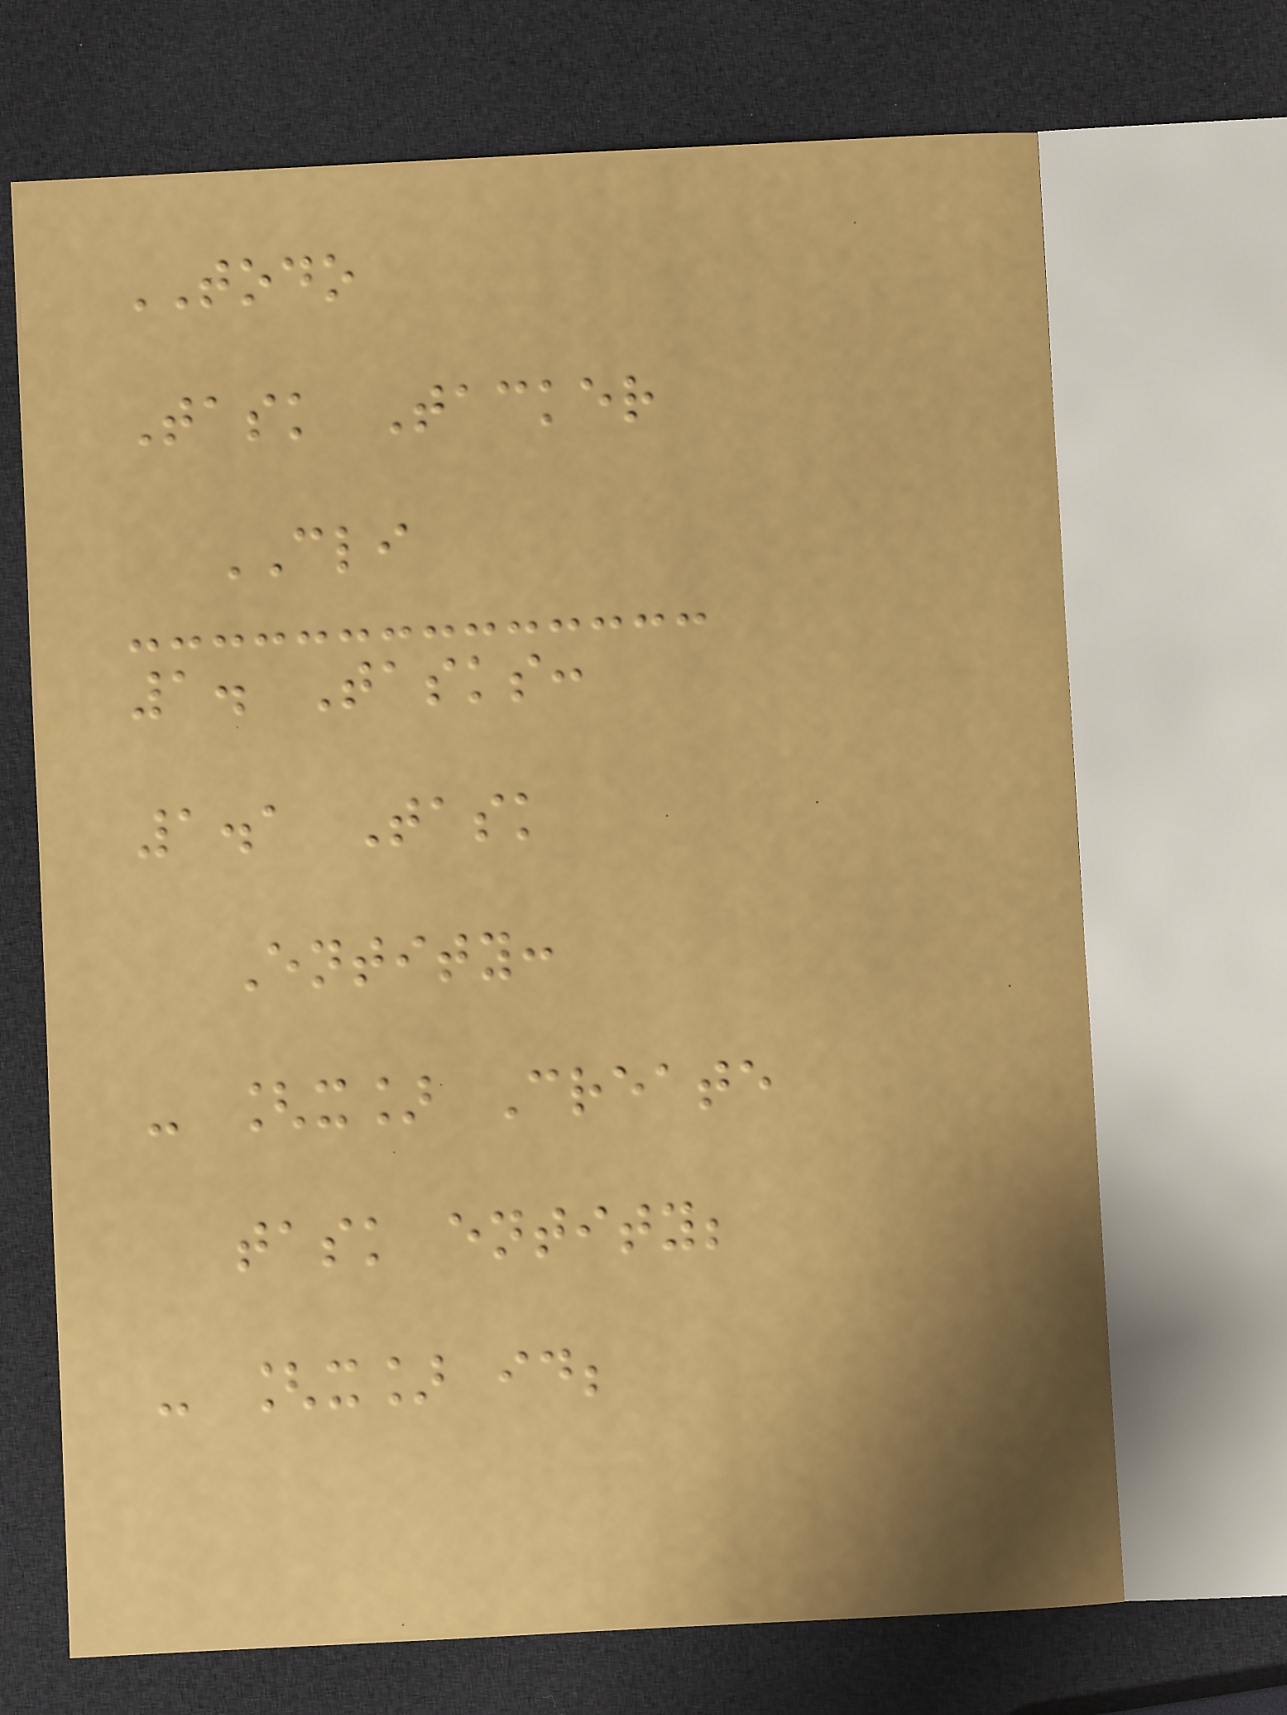TODO
Task Tacker
CLI
1. Tasks:
1.1 Task
Entity:
- [x] Create
task entity;
- [x] id;
